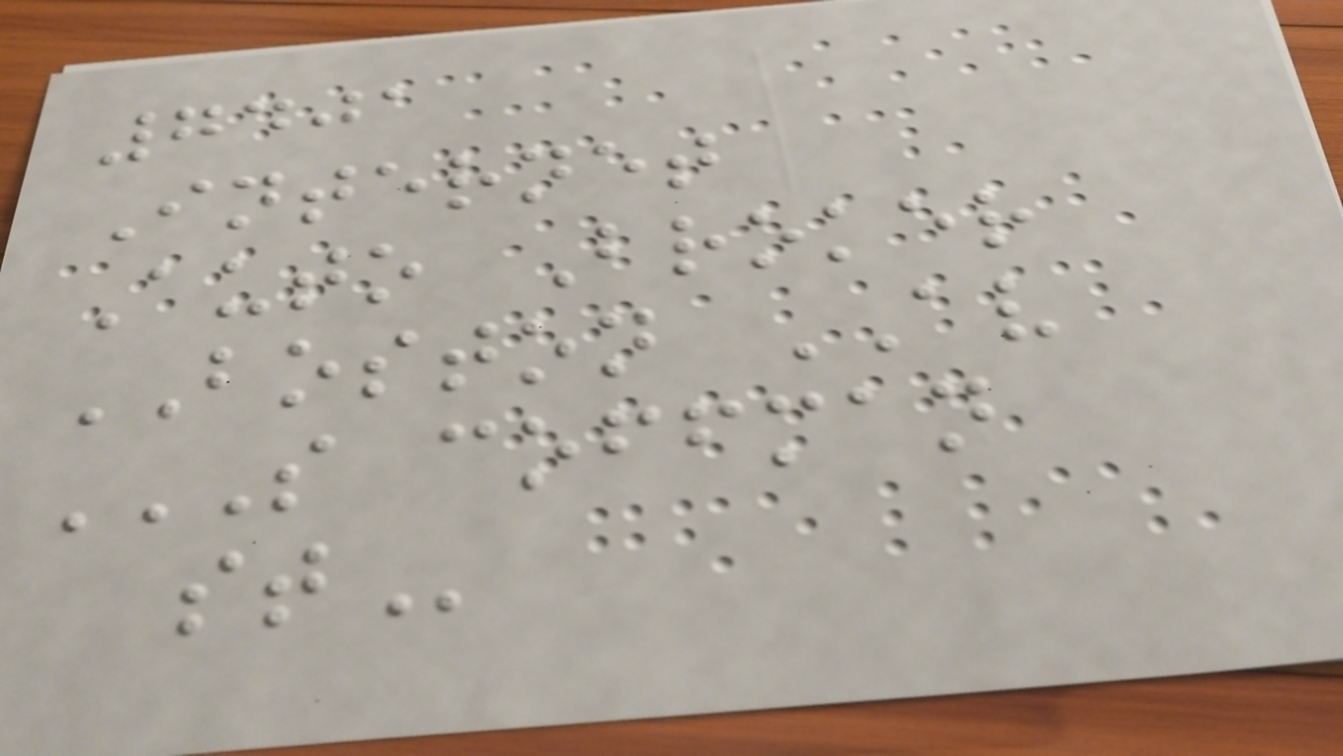7401
Internet
Auto Broker
BOSTON AV
S COFFMAN
ST
